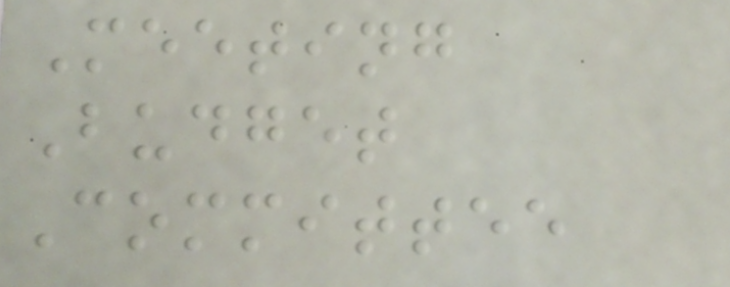Meeting
Budget
Committee
